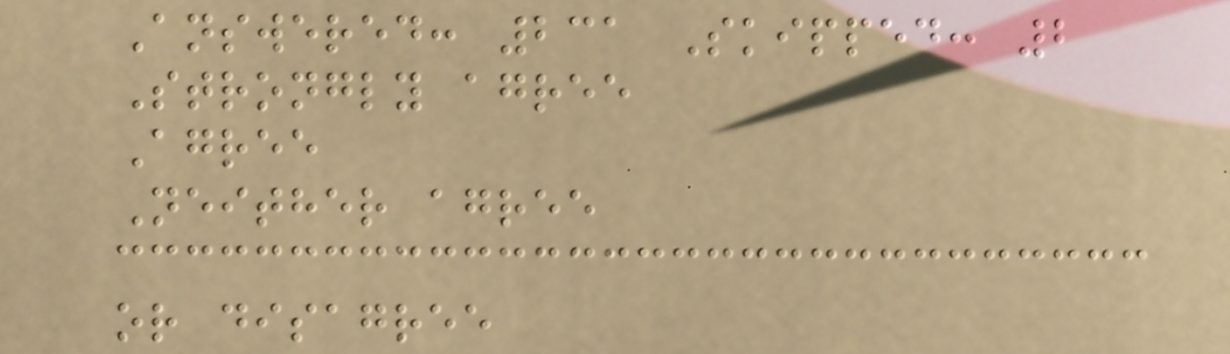Answered: 231 Skipped: 2
Strongly agree
Agree
Neither agree
or disagree
